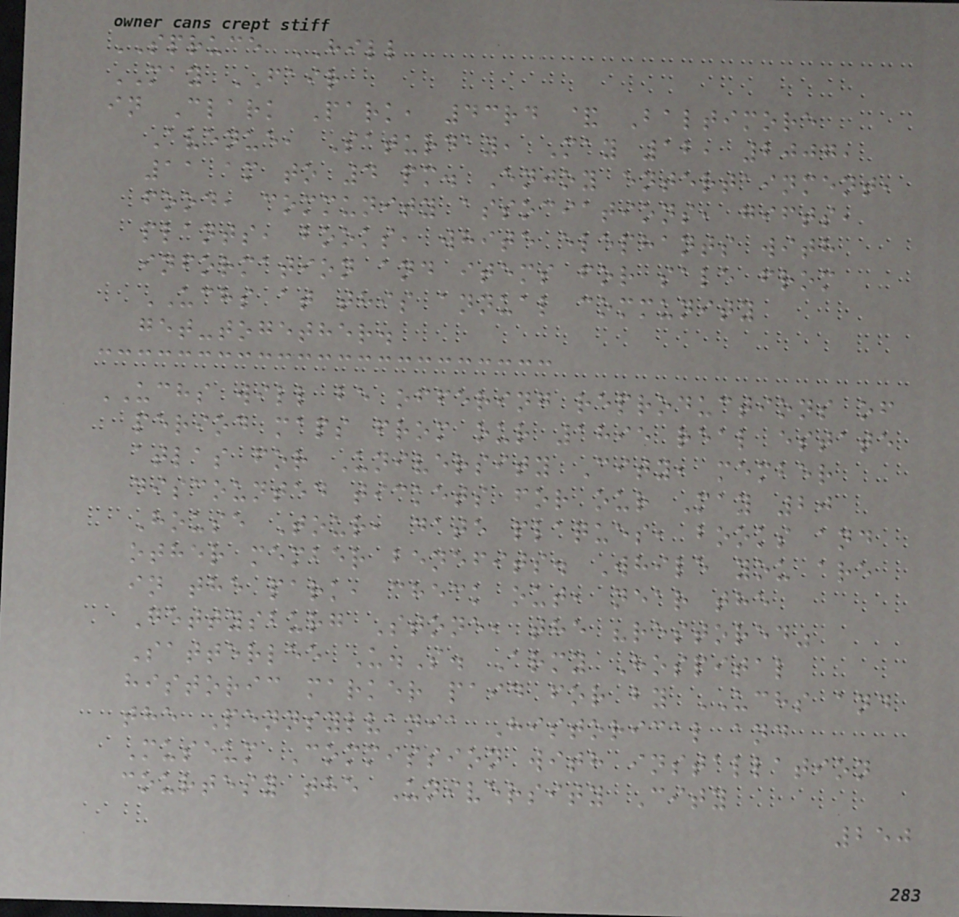SPRUCE HILL
MAY FAIR
in Clark Park, 43rd & Baltimore
Avenue, Saturday, May 12, 2007,
11 am to 4 pm. Enjoy entertainment,
food, community associations, gifts,
plants, books, white elephants with
information and items for sale from
UCHS at this annual community
get-together.
UCHS will be offering reproductions of
period maps from our 1895 real estate
atlas for University City, member
discounted tickets for our May 20
House Tour, date plaques, books and
other member benefits. While you are
in the park, check out, near the
Gettysburg Stone, the "restored"
Satterlee U.S. Army Hospital
historic marker paid for by UCHS and
the Pennsylvania Historical and
Museum Commission with installation
courtesy the University City
250
